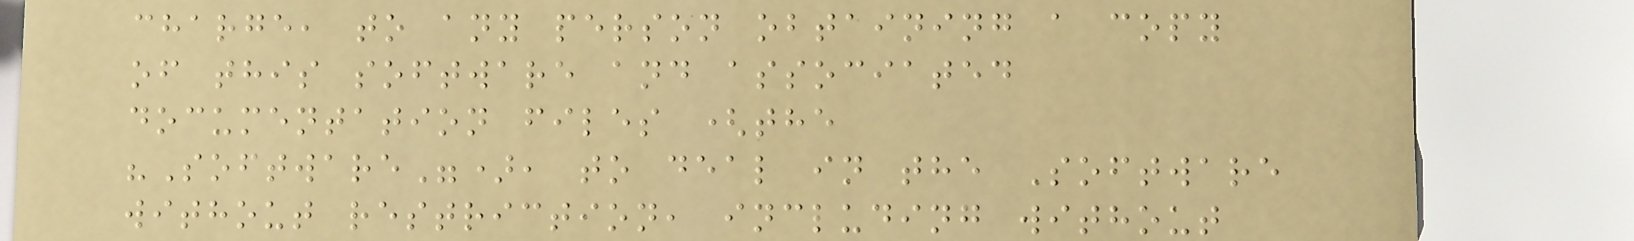charge, to any person obtaining a copy
of this software and associated
documentation files (the
"Software"), to deal in the Software
without restriction, including without
